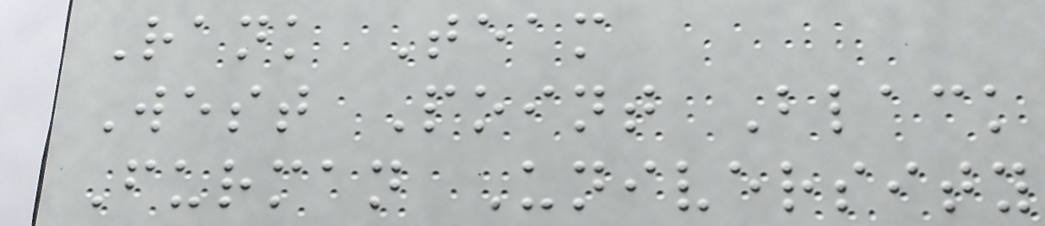Rank Team
West Point Black
Furman University
